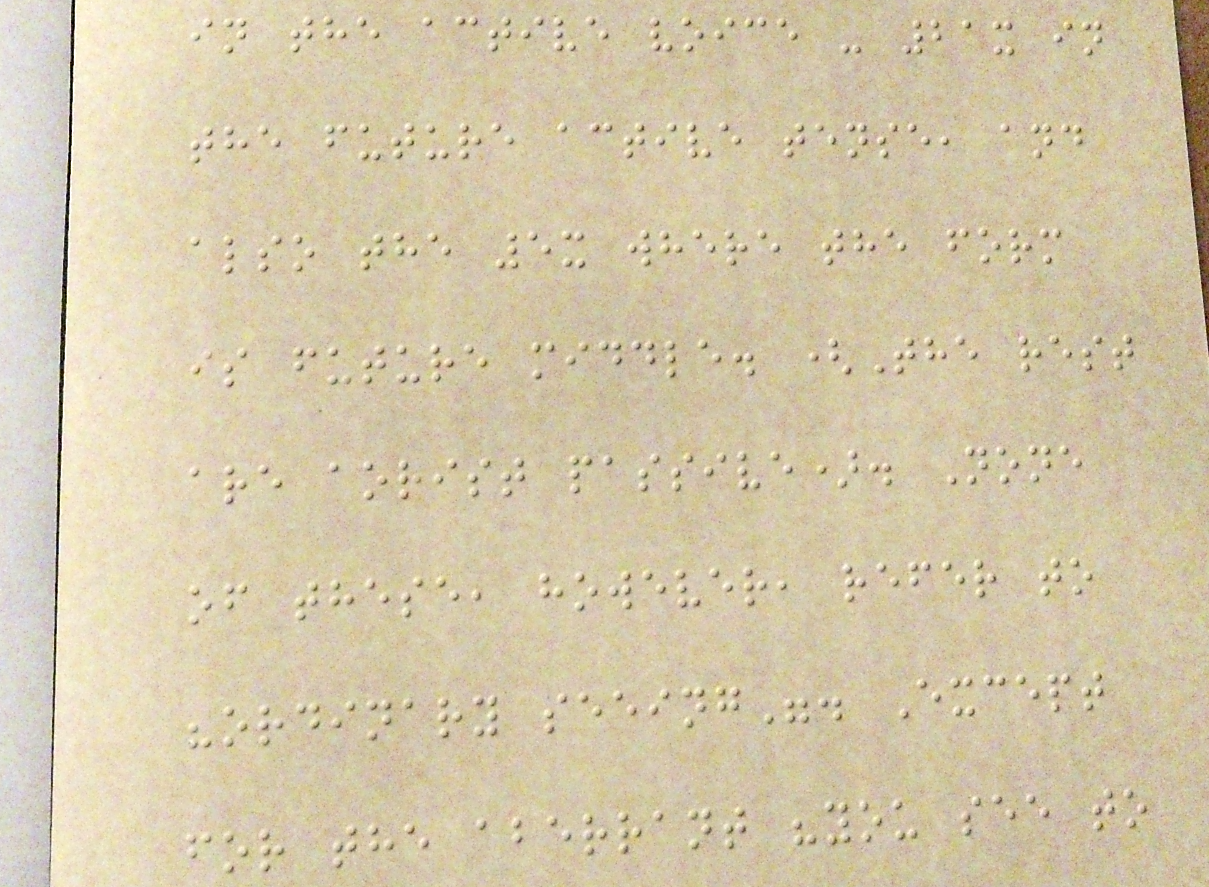in the active voice - 21x in
the future active tense, and
also the 5x where the form
is future middle. (The rest
are aorist passive). None
of these, however, refer to
"ordinary seeing". Except
for the aberrant "you see to
